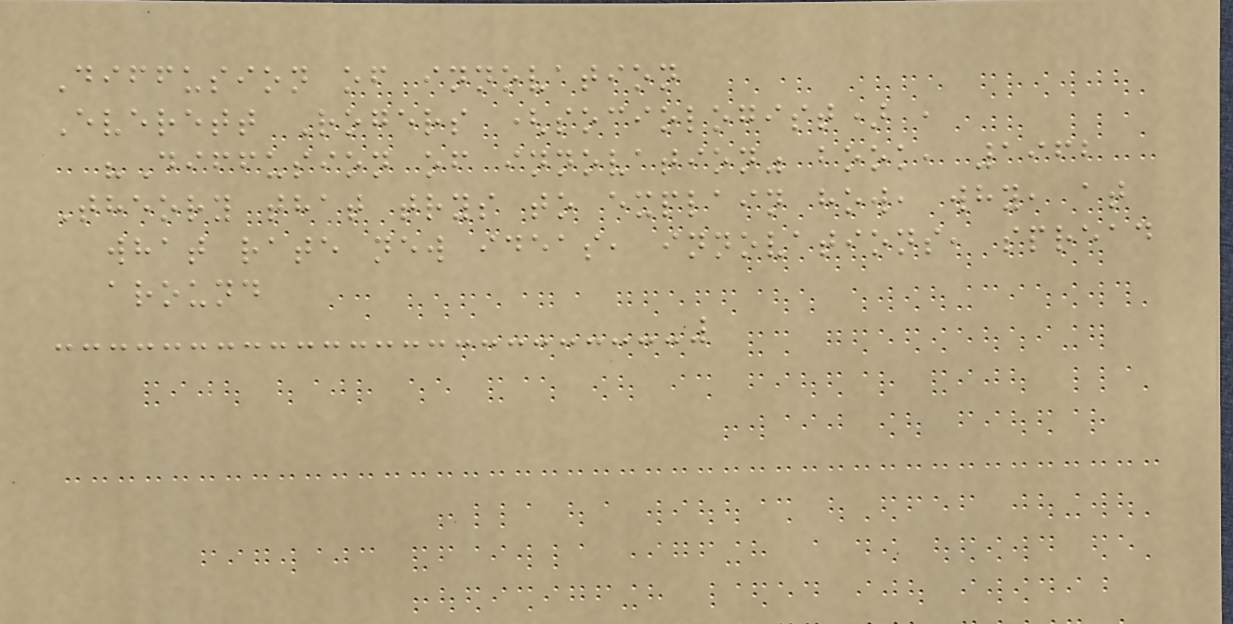Diffusion of innovation
Everett Rogers (sociologist) ,
"Diffusion of innovation" book, 1962
Theory that trys to explain how, why, at
what rate new ideas, innovations, spread
around
